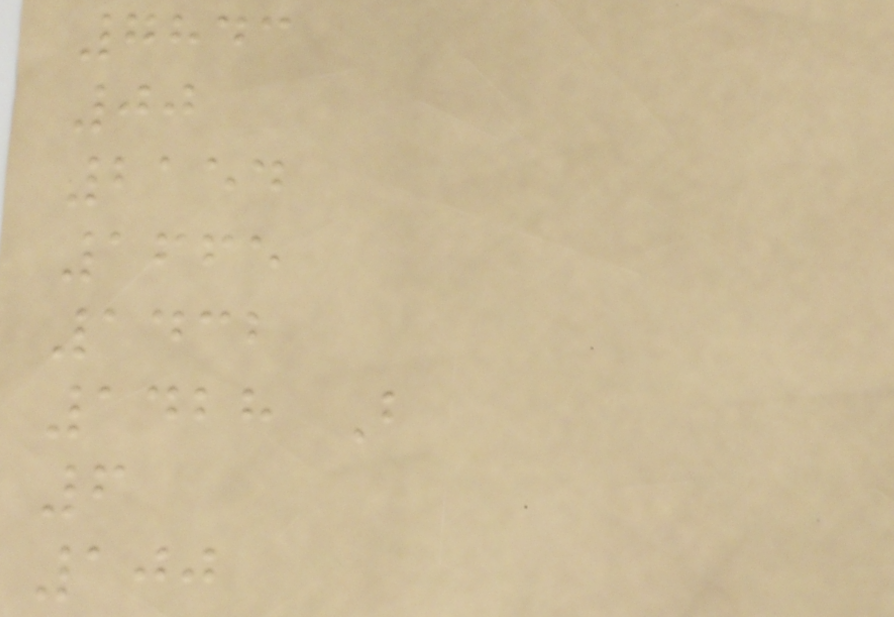7843
00
2154
1665
1432
1428 B
6
100
